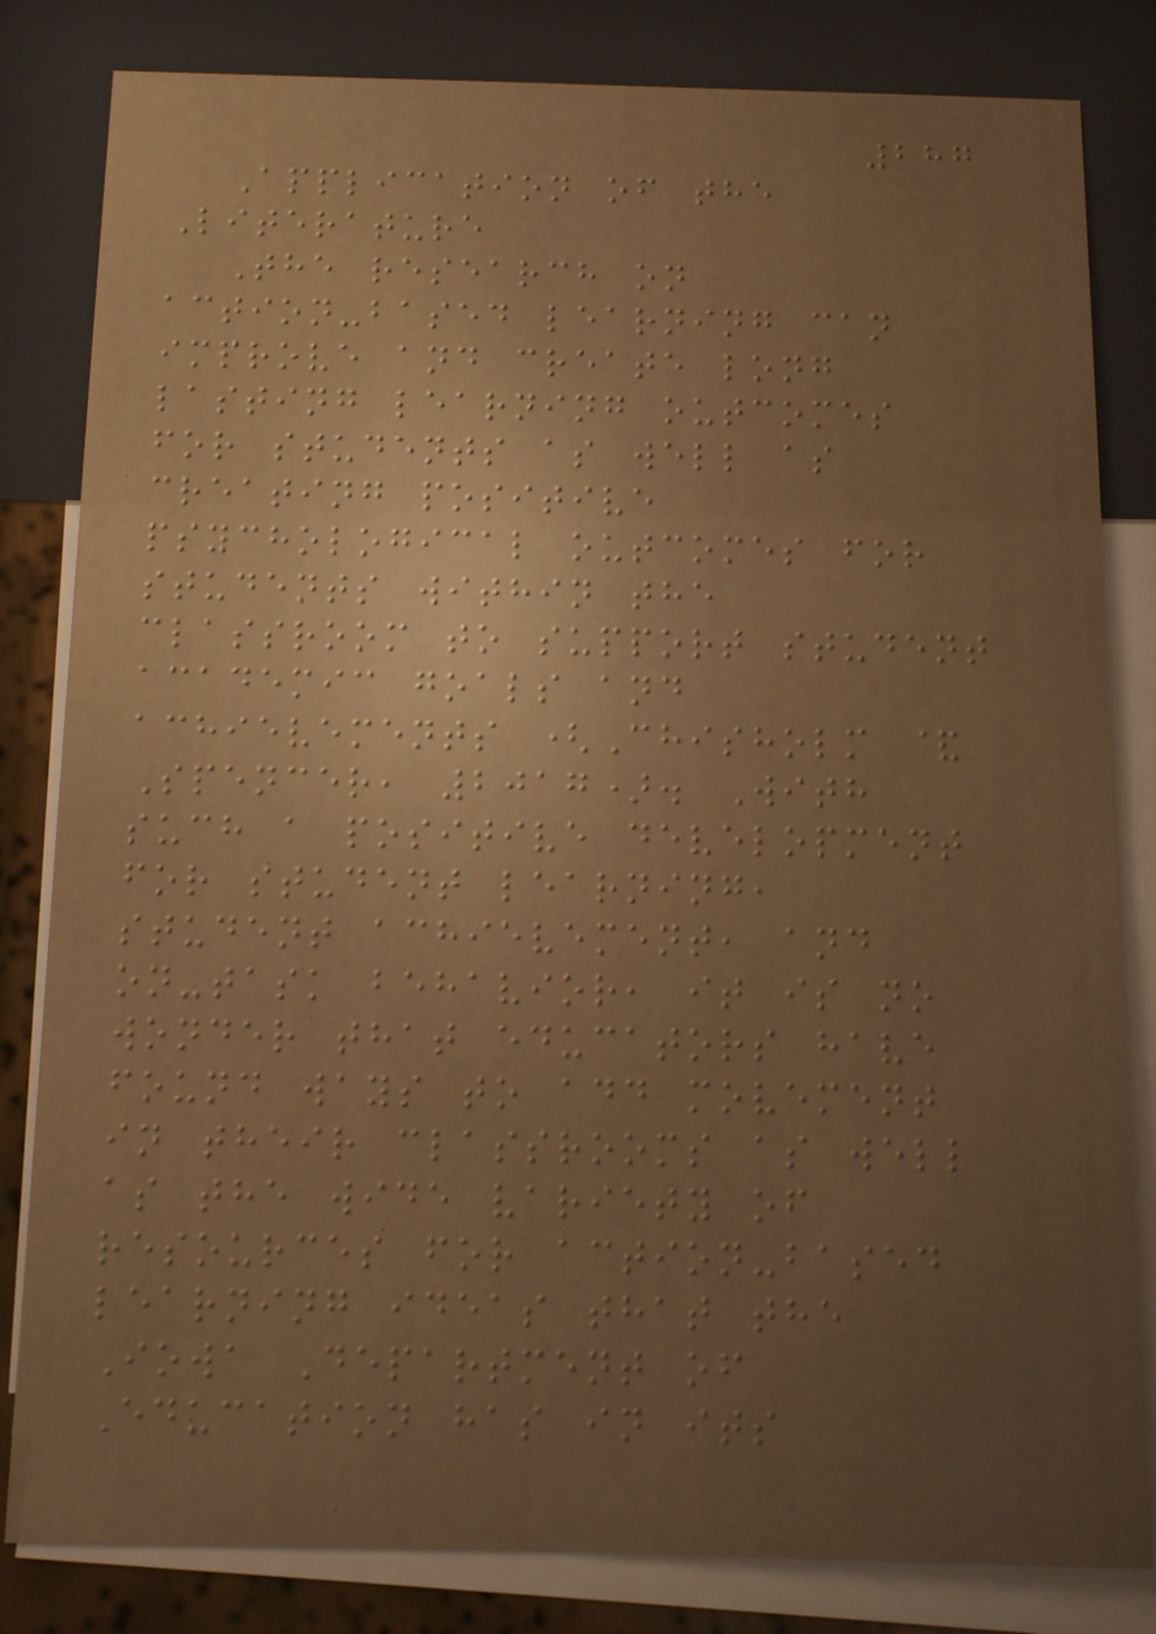287
Application of the
Literature
The research on
action-based learning can
improve and create long
lasting learning outcomes
for students as well as
creating positive
psychological outcomes for
students within the
classroom to support student
academic goals and
achievements (Chisholm &
Spencer, 2017). With
such a positive development
for student learning,
student achievement, and
on-task behavior, it is no
wonder that educators have
found ways to add movement
in their classrooms as well
as the wide variety of
resources for action-based
learning ideas that the
Iowa Department of
Education has in its
